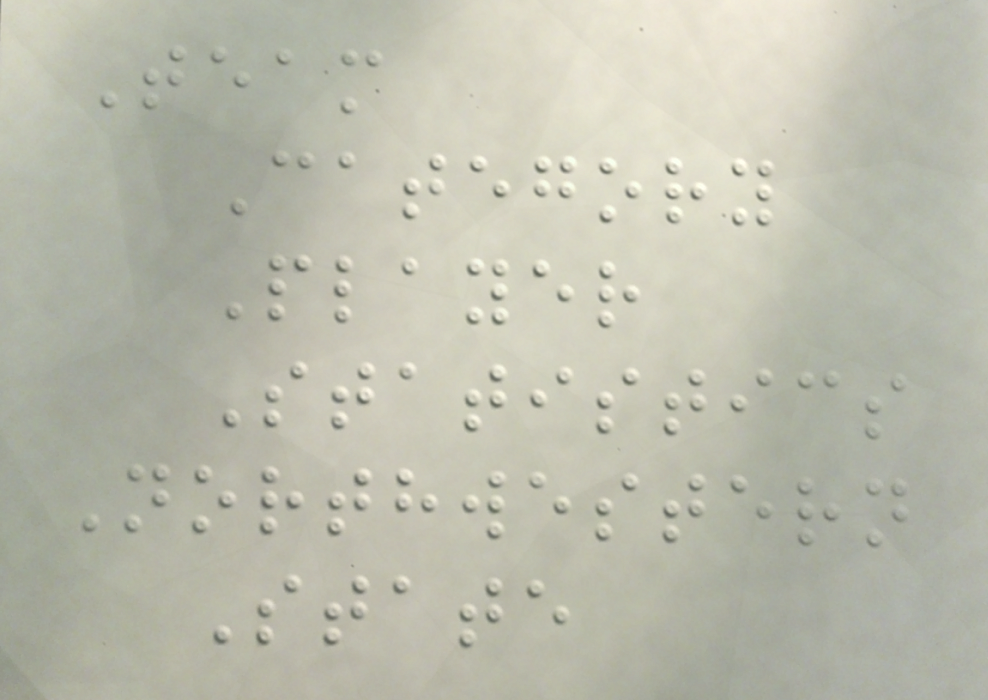Team
Category
Player
Statistics
Northwestern
State
